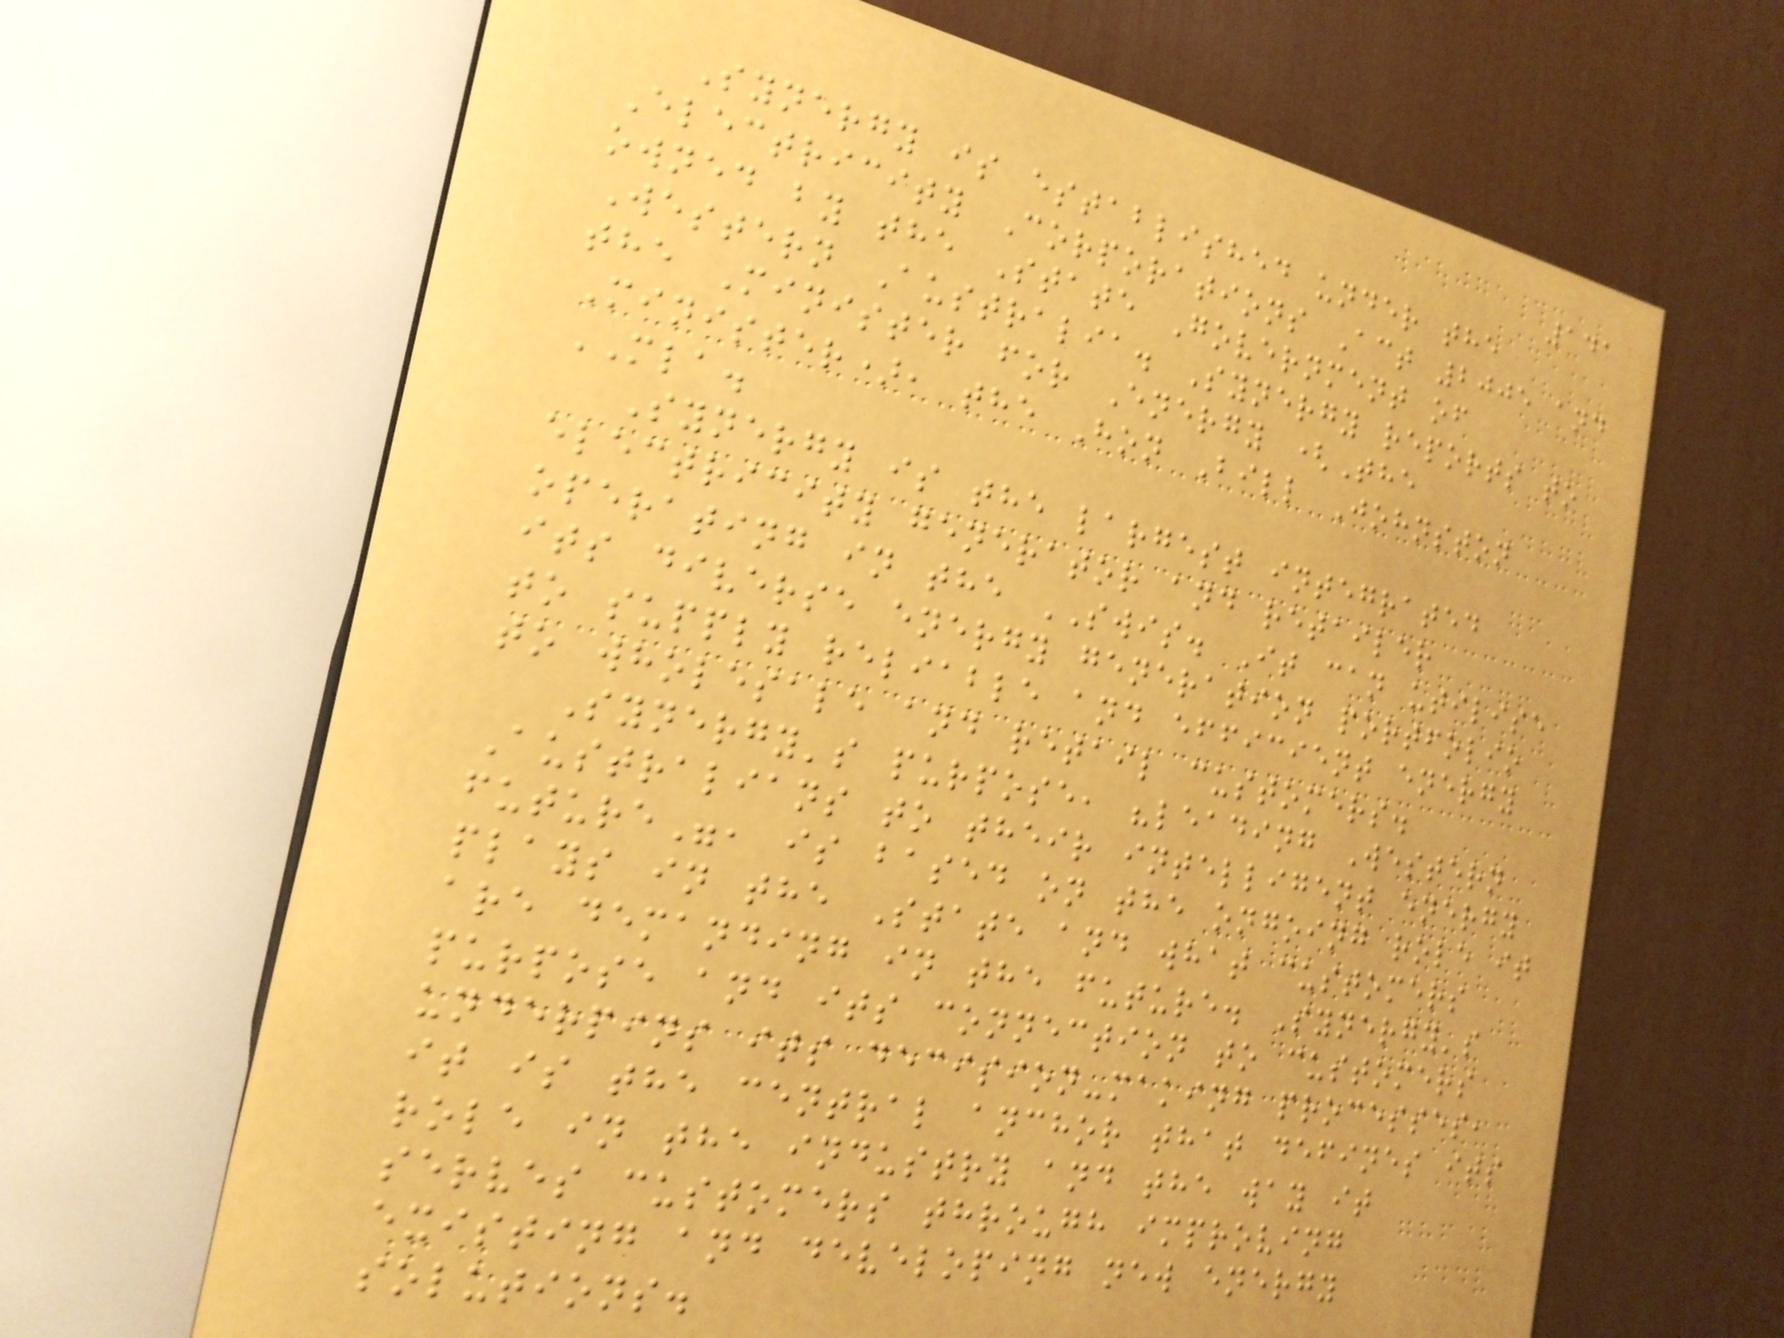141
Synergy is established under the
Electricity Corporations Act 2005 and
owned by the State Government of
Western Australia. Synergy reports to
the Minister for Energy (The
Minister), the Hon Bill Johnston
MLA.
Synergy is the largest integrated
electricity generator and retailer
operating in the SWIS. It can utilise
its diverse energy generation portfolio
to supply reliable and efficient energy
to wholesale and retail customers.
Synergy's purpose, "leading Western
Australians to their intelligent energy
future", is based on the ongoing role it
plays in the State and what customers
are demanding in the future. Synergy's
purpose and its connection to customers
underpins its decision-making processes,
it is the central anchor that defines its
role in the industry and the way it
serves customers through improving
existing and developing new energy
solutions.
